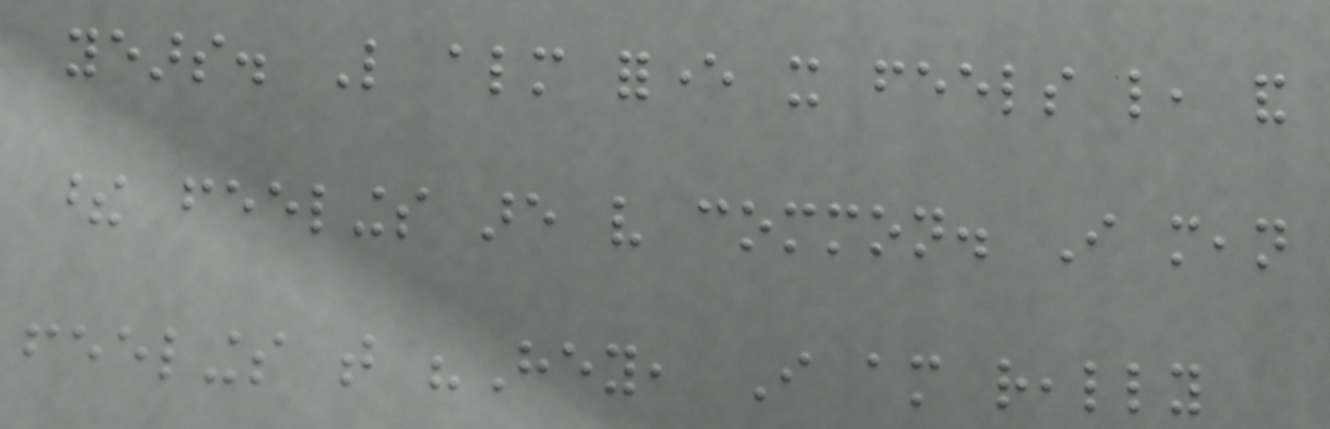years. Like almost forever it feels like, and
these feelings are very common. I mean
feelings that "Hey, I am really
